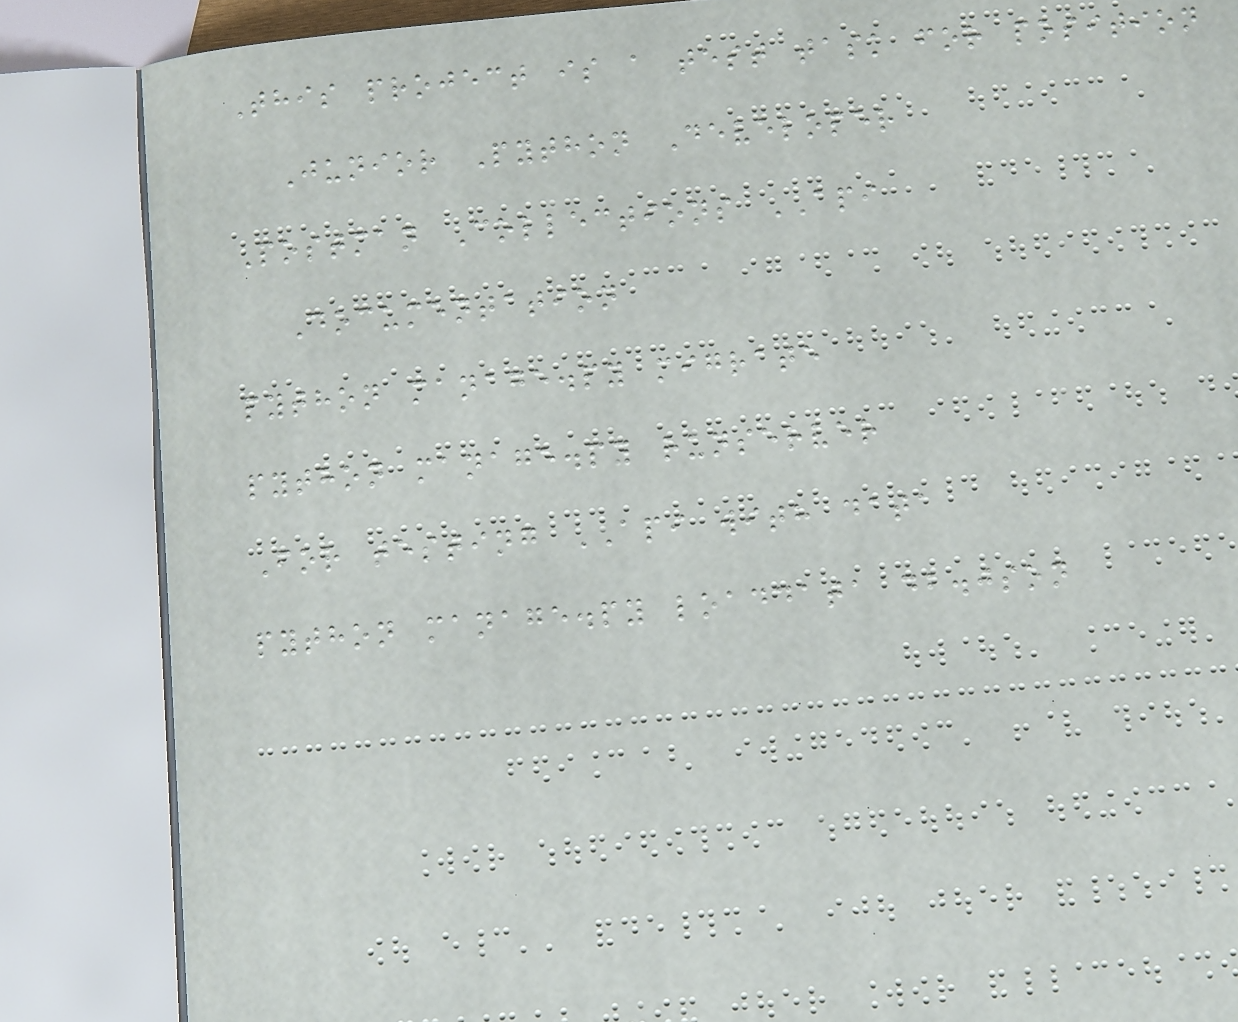This project is a test task for position
Junior Python Developer
Postman Collections API
Documentation
python manage.py migrate
python manage.py runserver
For testing API with data
python manage.py loaddata db.json
